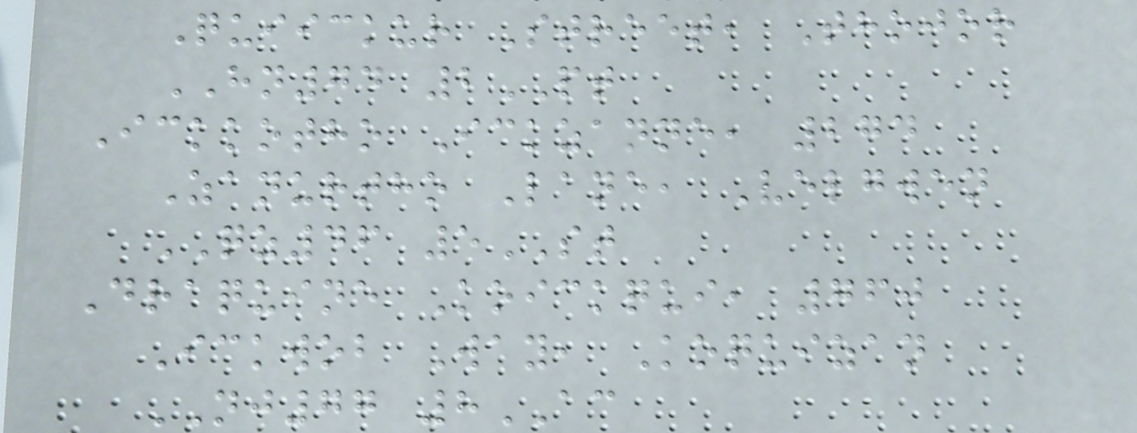Quiickur Street, Thojor
HN74 2PT
Ickkotho Ickzanne, 274
Zanurtho Lane, Velgwen
QZ46 5ST
Draquine Koickqui, 760
Ickwob Way, Koquizan
NJ77 8AC
